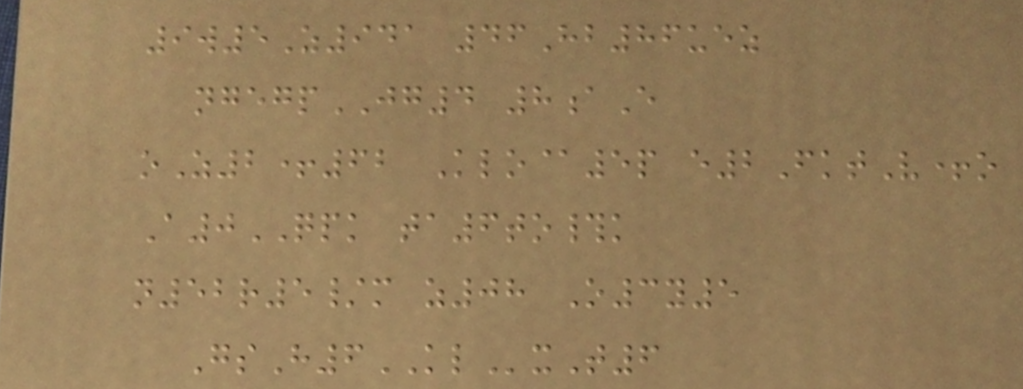9w5Z941 46Hb86uez
ngegpJG4 8aE
oZ2+62 Klo@5p e2FktV+o
A0QPK ta6to#k
n52r5/m z08 O3y5
GsH6KLxT6
